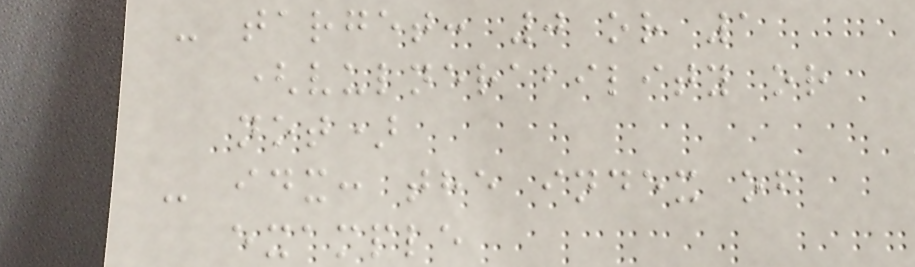- target: 0 or 1
(vulnerability or
not)
- idx: the index of
example
